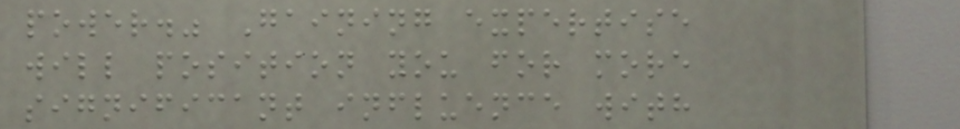power." Gaining expertise
will position you for more
significant influence with
